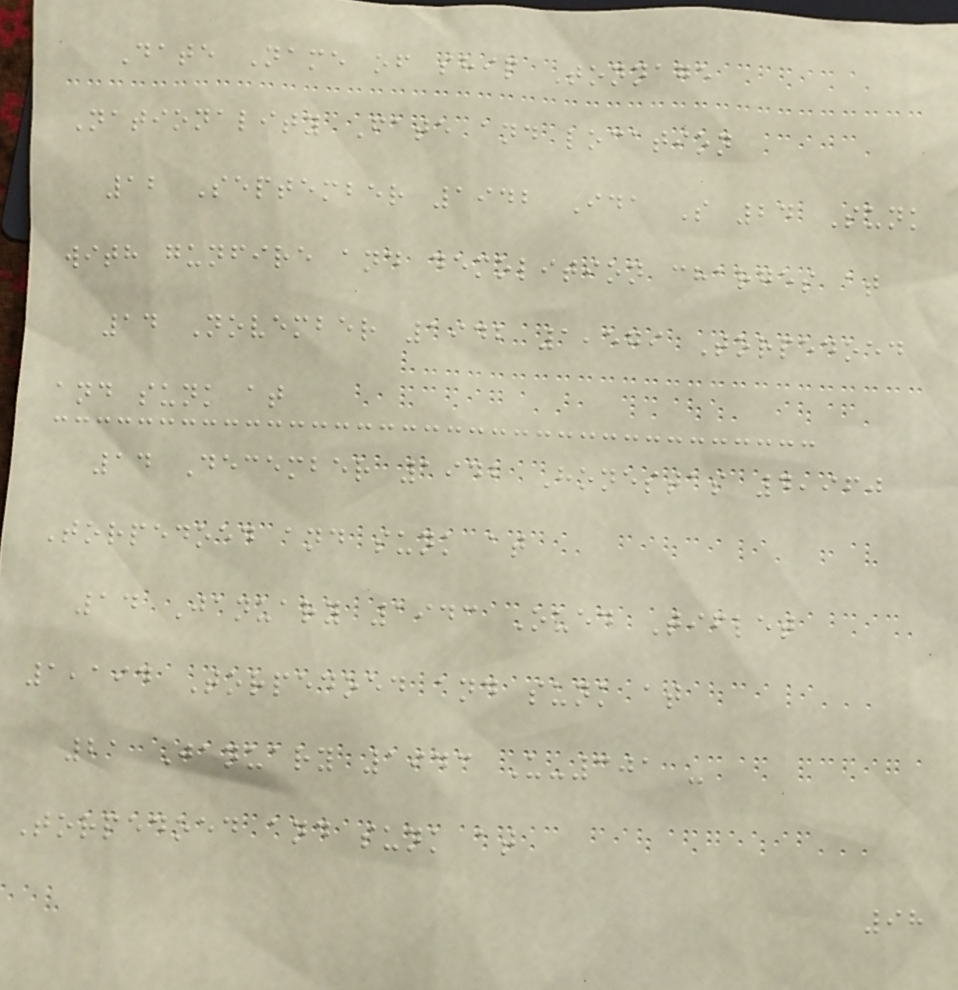Date Name of ship Tonnage
Nationality Fate and location
12 September 1942 Ida S 24 Sunk
with gunfire and demolition charges at
14 November 1942 1,579 Torpedoed
and sunk at
14 December 1942 Honestas 4,960
Torpedoed and sunk at
14 January 1943 Oued Tiflet
1,194 Torpedoed and sunk at
21 January 1943 U-301 -
Torpedoed and sunk at
98
